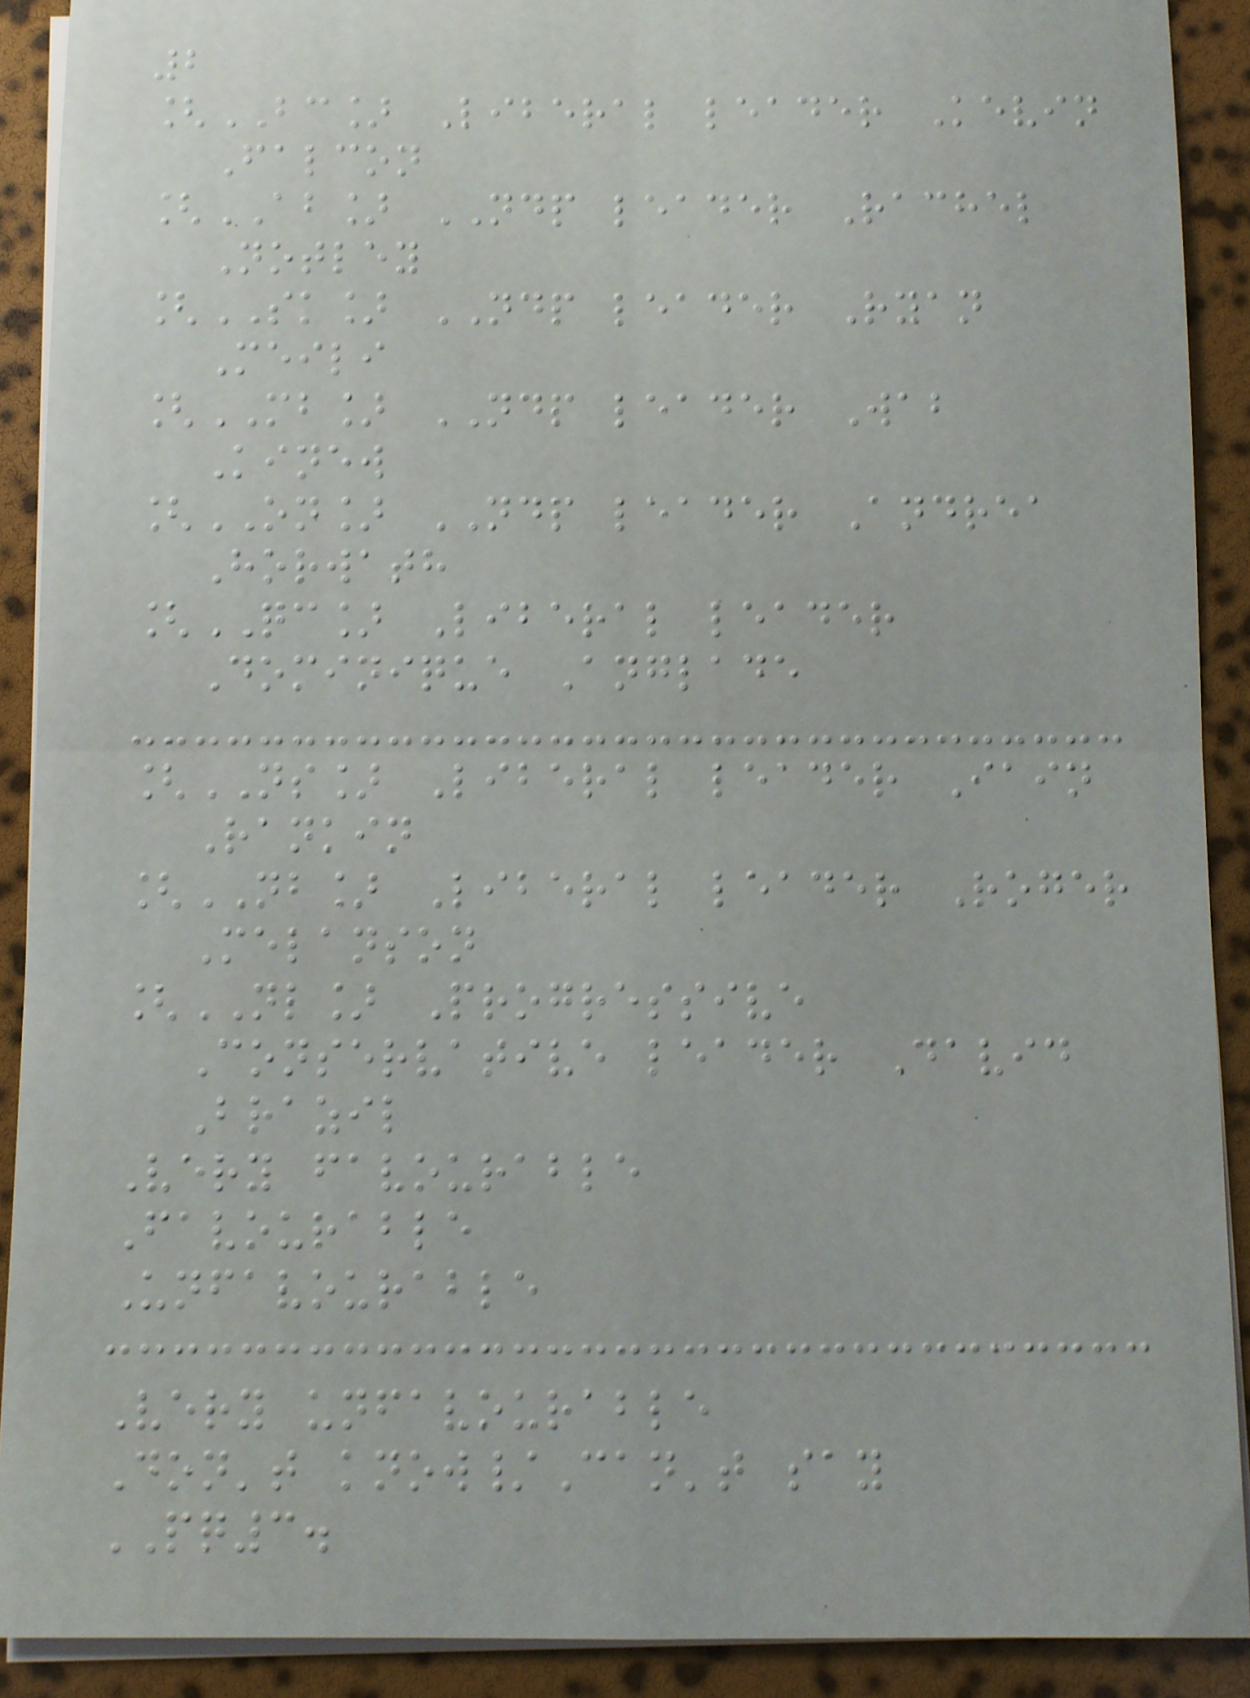2
[BC] Liberal leader Kevin
Falcon
[AB] NDP leader Rachel
Notley
[SK] NDP leader Ryan
Meili
[MB] NDP leader Wab
Kinew
[ON] NDP leader Andrea
Horwath
[QC] Liberal leader
Dominique Anglade
[NS] Liberal leader Iain
Rankin
[NB] Liberal leader Roger
Melanson
[NL] Progressive
Conservative leader David
Brazil
Very favourable
Favourable
Unfavourable
Very unfavourable
Don't know/Can't say
PQ3.
